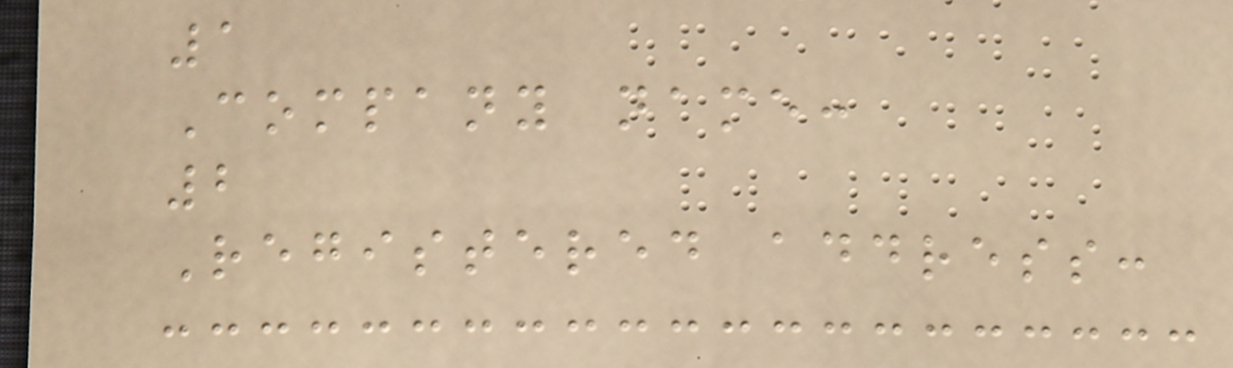1
Company name:
2
Registered address:
